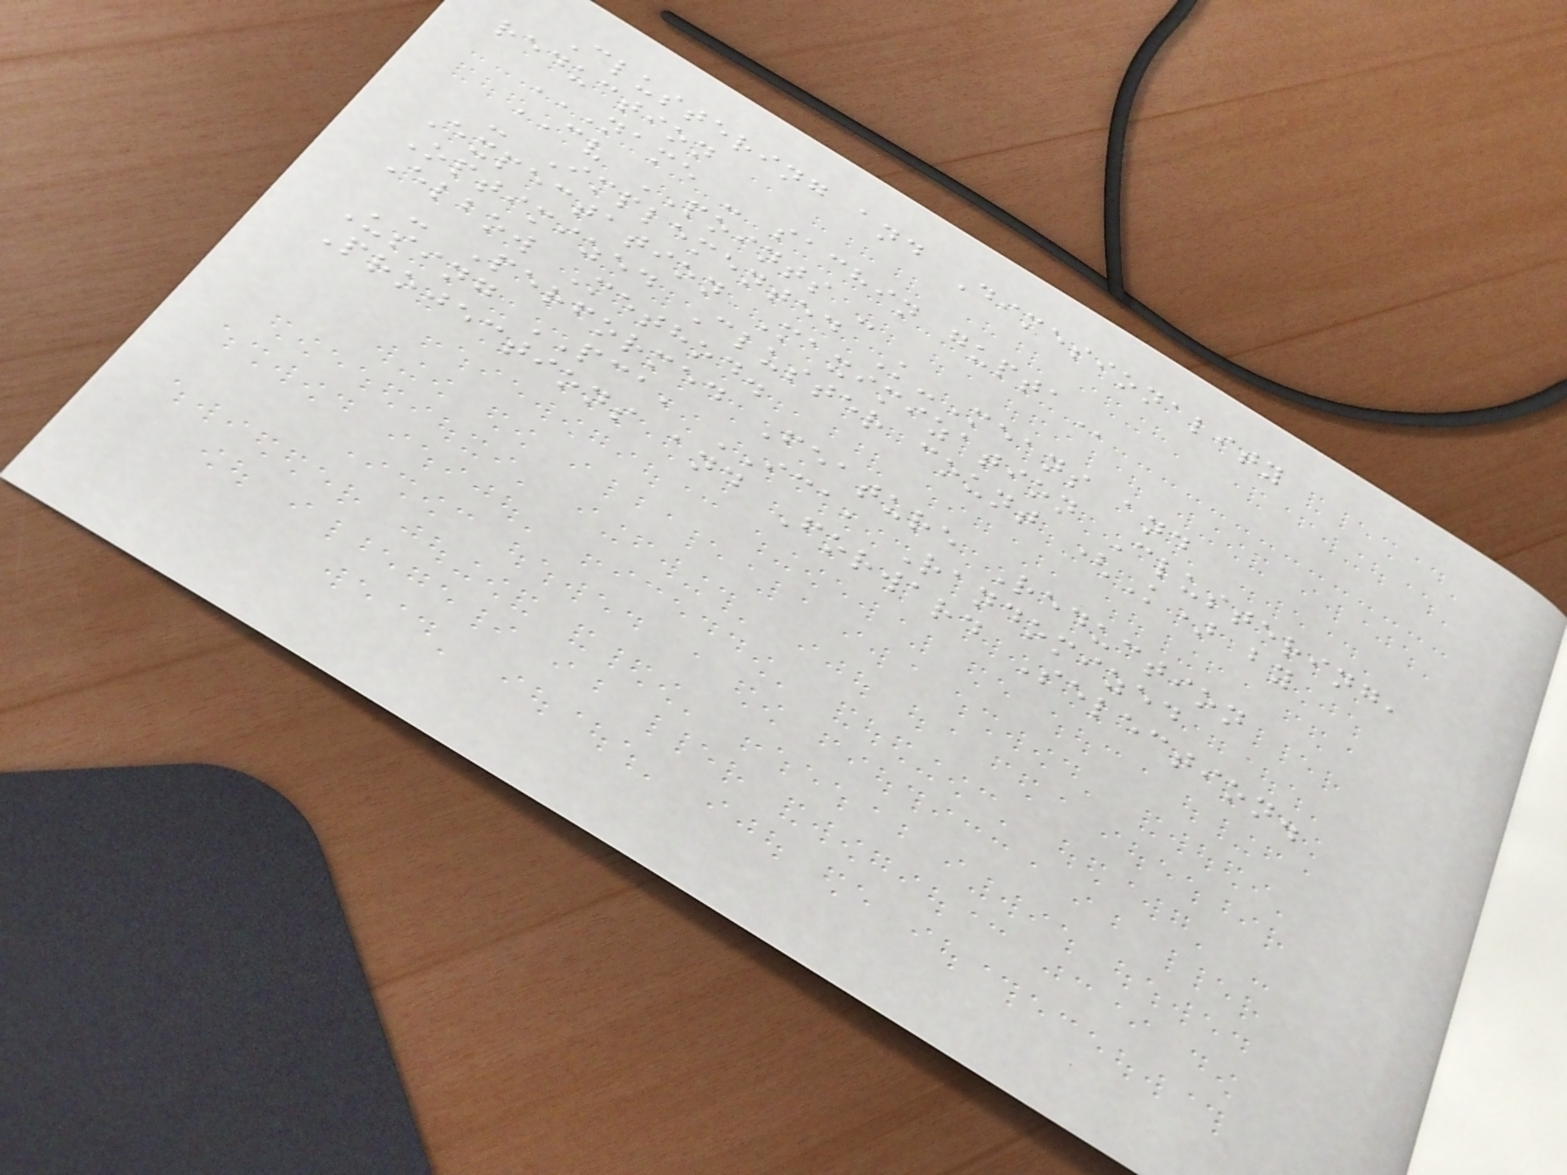Clustering and Dimesionality
reduction
NAME - SACHIN GUPTA
CV POINTS -
- Implemented K-Means and
Expectation Maximization Clustering,
Optimized Cluster count (K) by
Elbow Method.
- Performed Feature Reduction
Using PCA, ICA, Randomized
Projections and Forward Selection.
